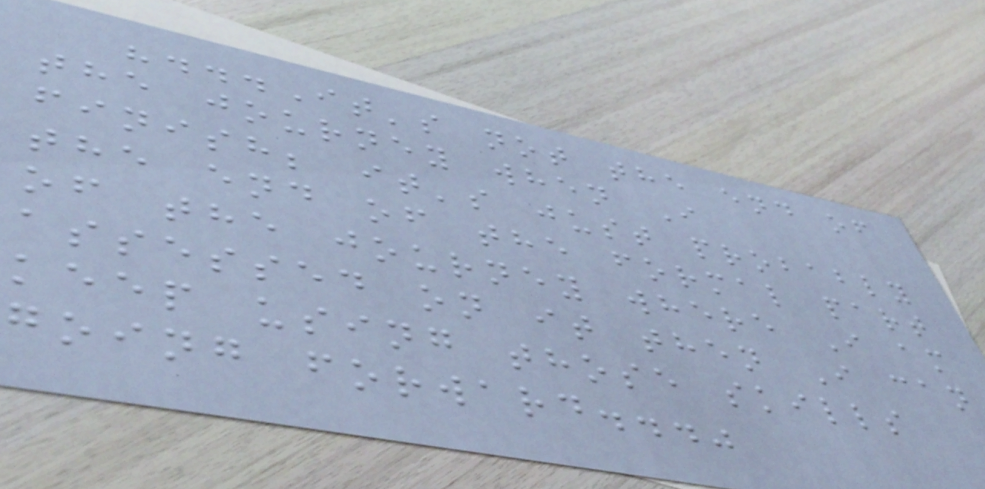"...It's not the end of
the journey when I
finish; it's just probably
the end of the formal part
of the journey where I am
assessed on it then I can
keep using those skills
going forward..."
